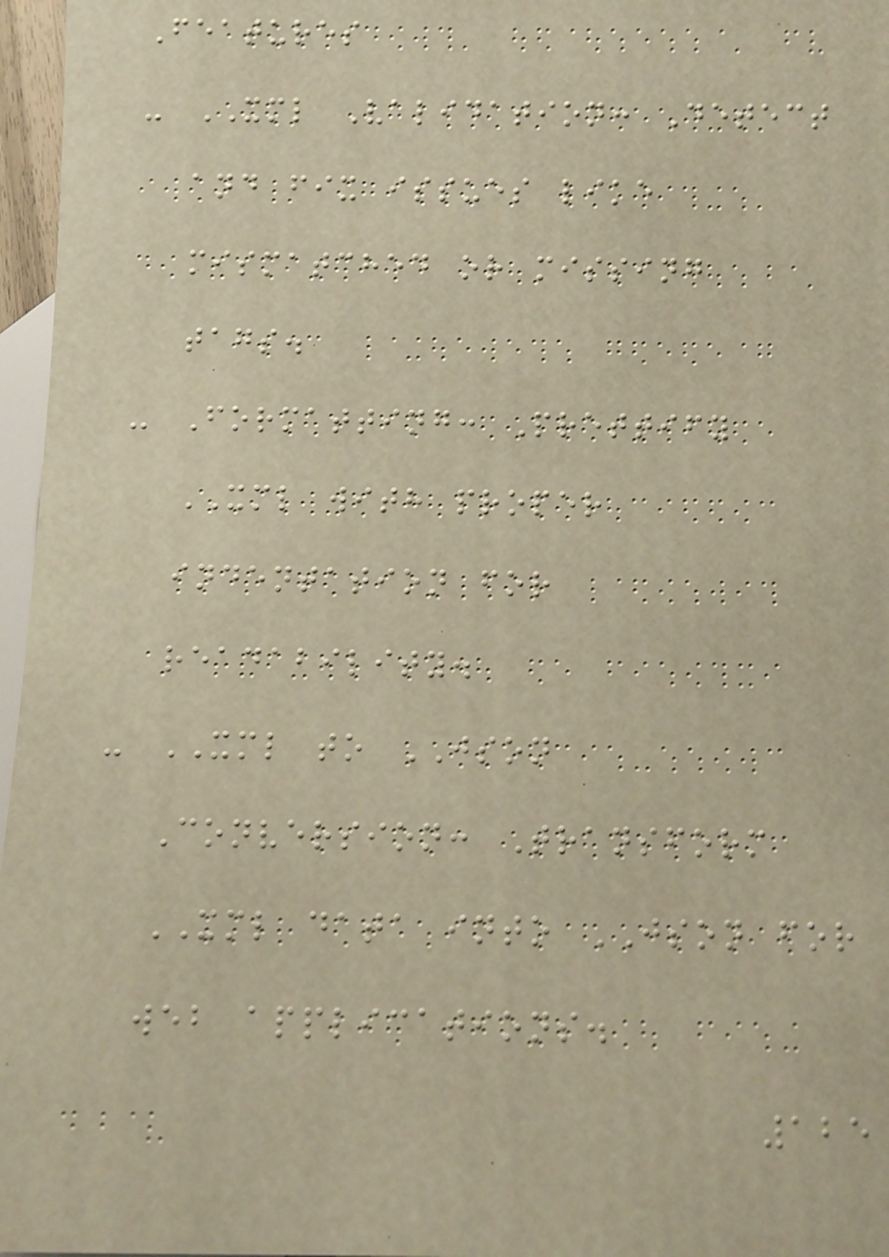Features
- XML Validation: Detect
and fix issues like
mismatched or missing
tags.
- Formatting: Prettify
XML with proper
indentation for
readability.
- XML to JSON
Conversion: Transform
XML data into JSON for
web applications.
125
